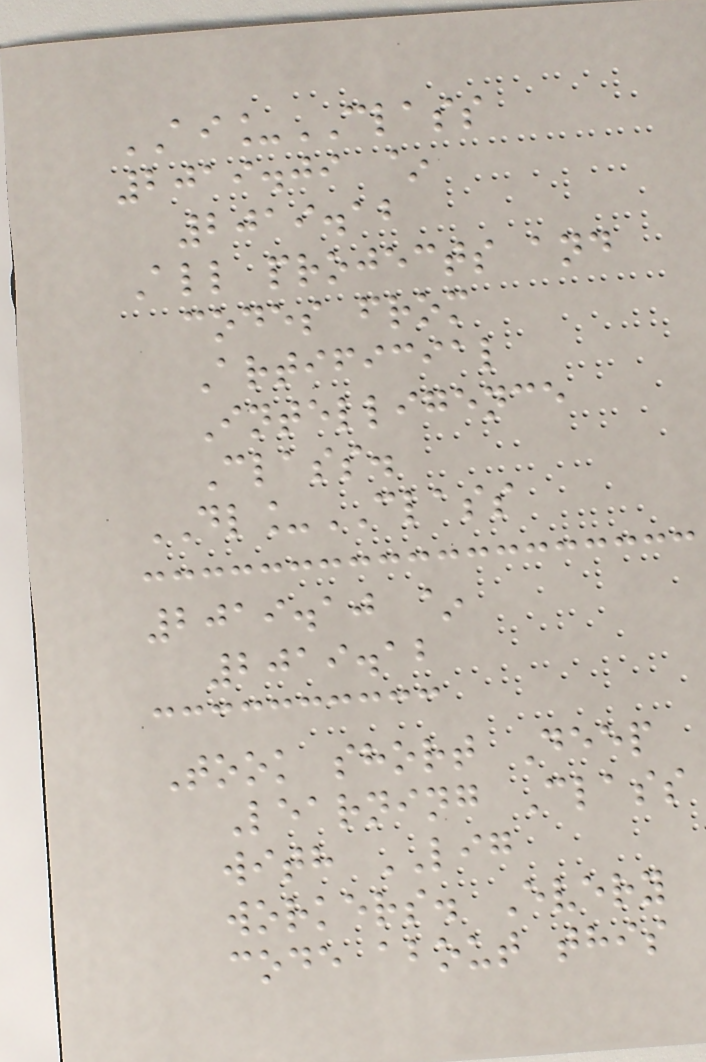AI_CLASS
2019.09 ~
2019.12
All projects and
codes from
Artificial
Intelligence
Class.
DL_CLASS
2019.10 ~
2019.12
Took short Deep
Learning Class
with LIG
workers. Every
code about this
